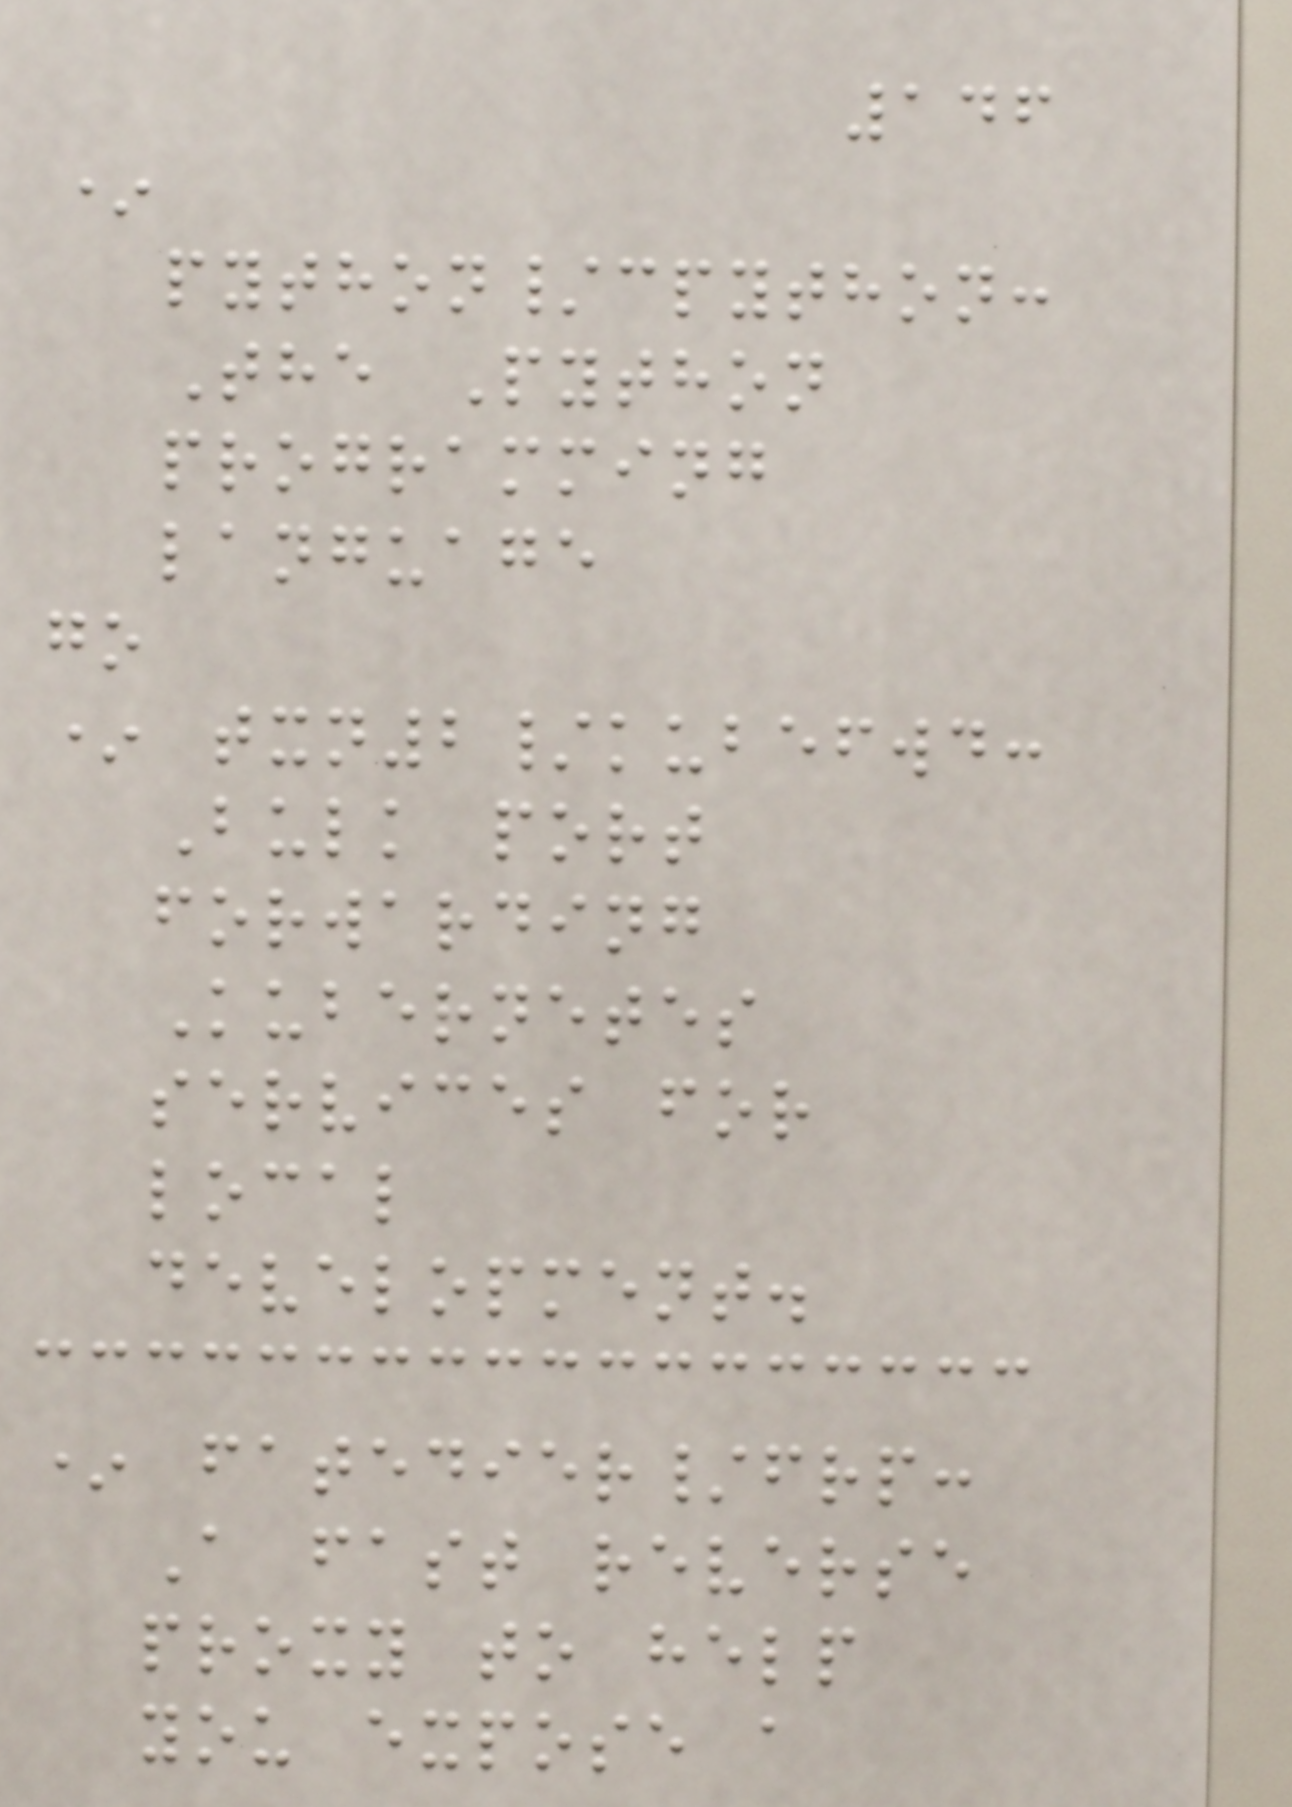146
*
python/cpython:
The Python
programming
language
go
* txn2/kubefwd:
Bulk port
forwarding
Kubernetes
services for
local
development.
* fatedier/frp:
A fast reverse
proxy to help
you expose a
